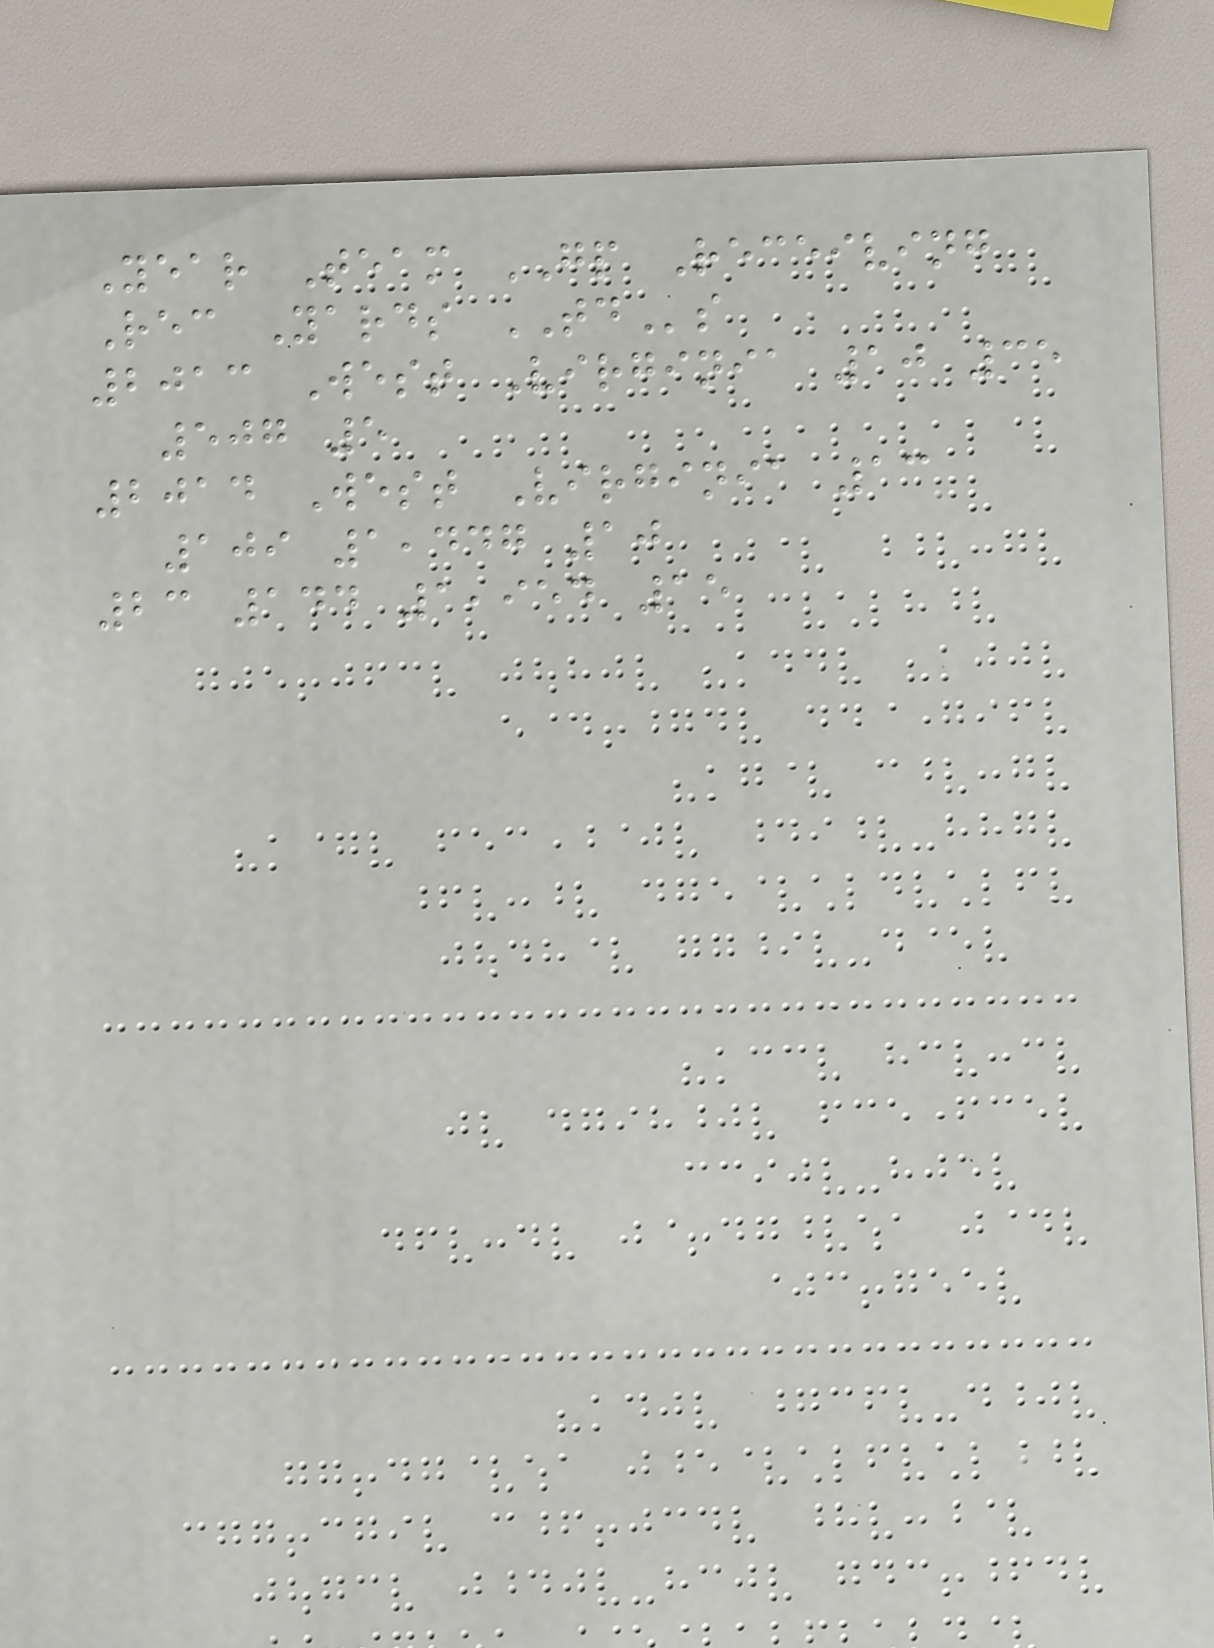Year Team GP Receiving
Rec Yards TDs
2013 West Virginia 10 35
507 5
2014 West Virginia 13
109 1,447 10
23 144 1,954 15
